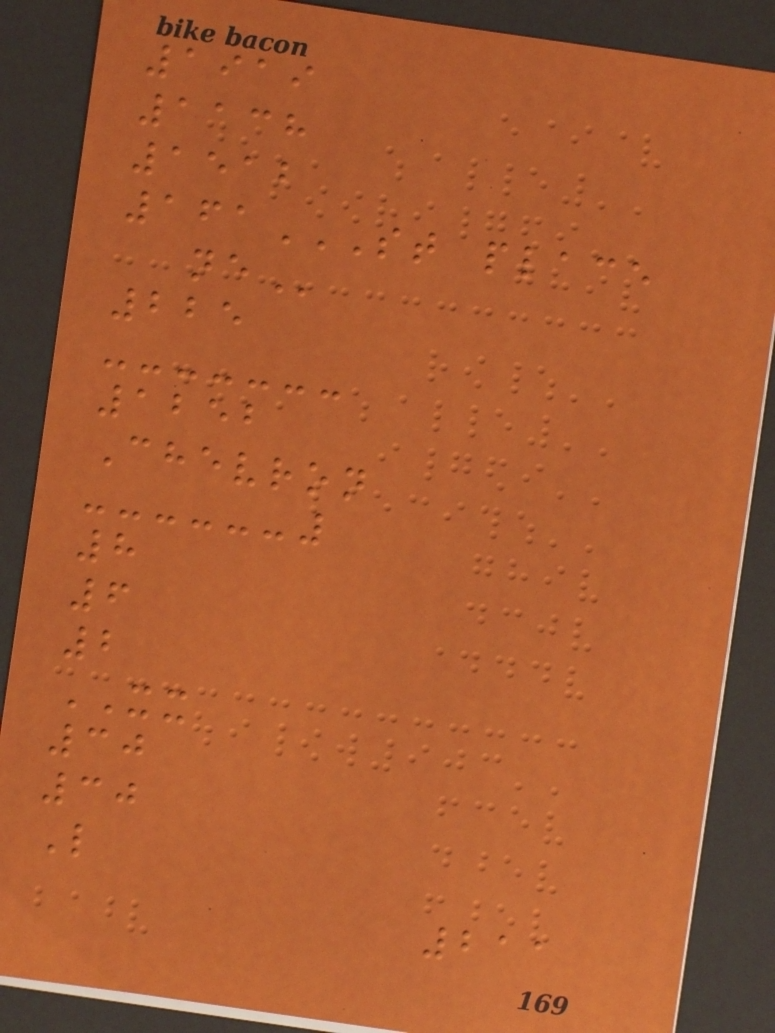1919
1138
1512
161ST PLACE
NE
225
1252
Chevron
8
6
2
XX
30
30
L
211
